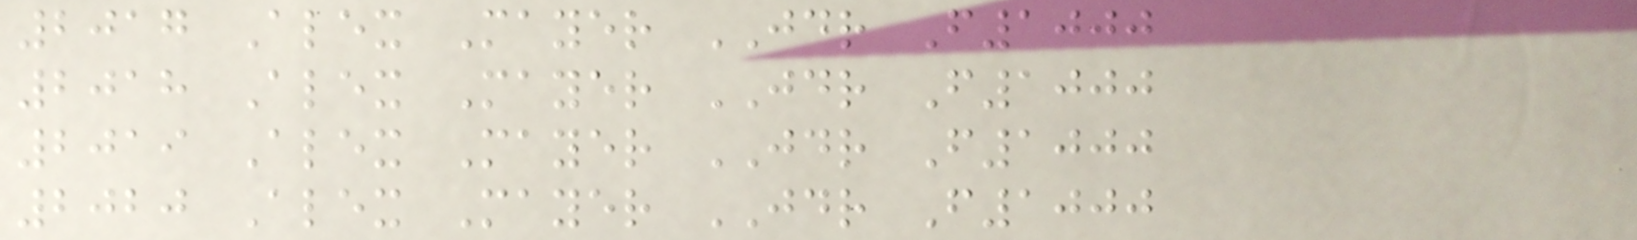2017 Alex Mayer JDR F1000
2018 Alex Mayer JDR F1000
2019 Alex Mayer JDR F1000
2020 Alex Mayer JDR F1000
